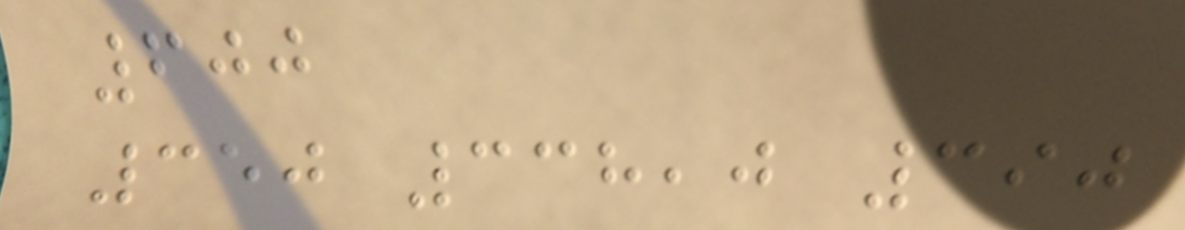600
350 338,0 390
